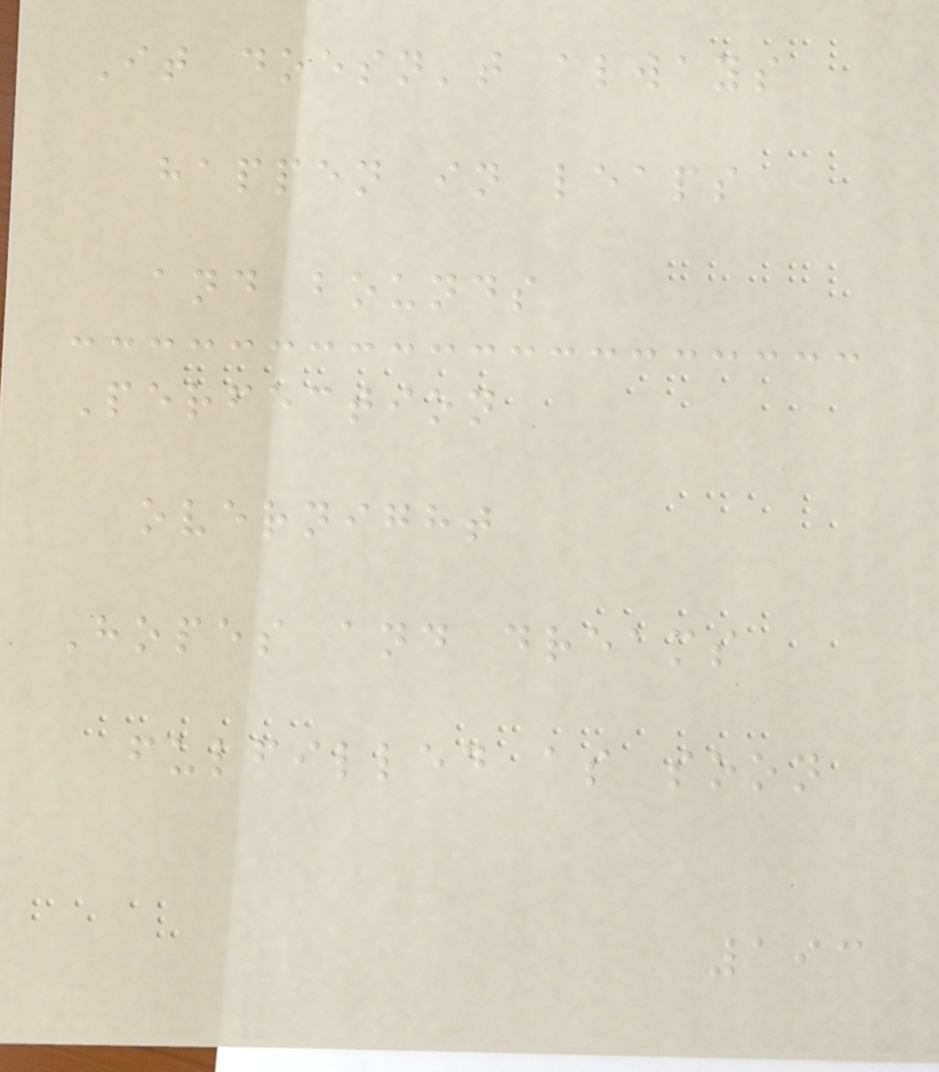It doesn't always
happen in leaps
and bounds
Perfection
overnight
Hopes and dreams
fulfilled as soon
193
